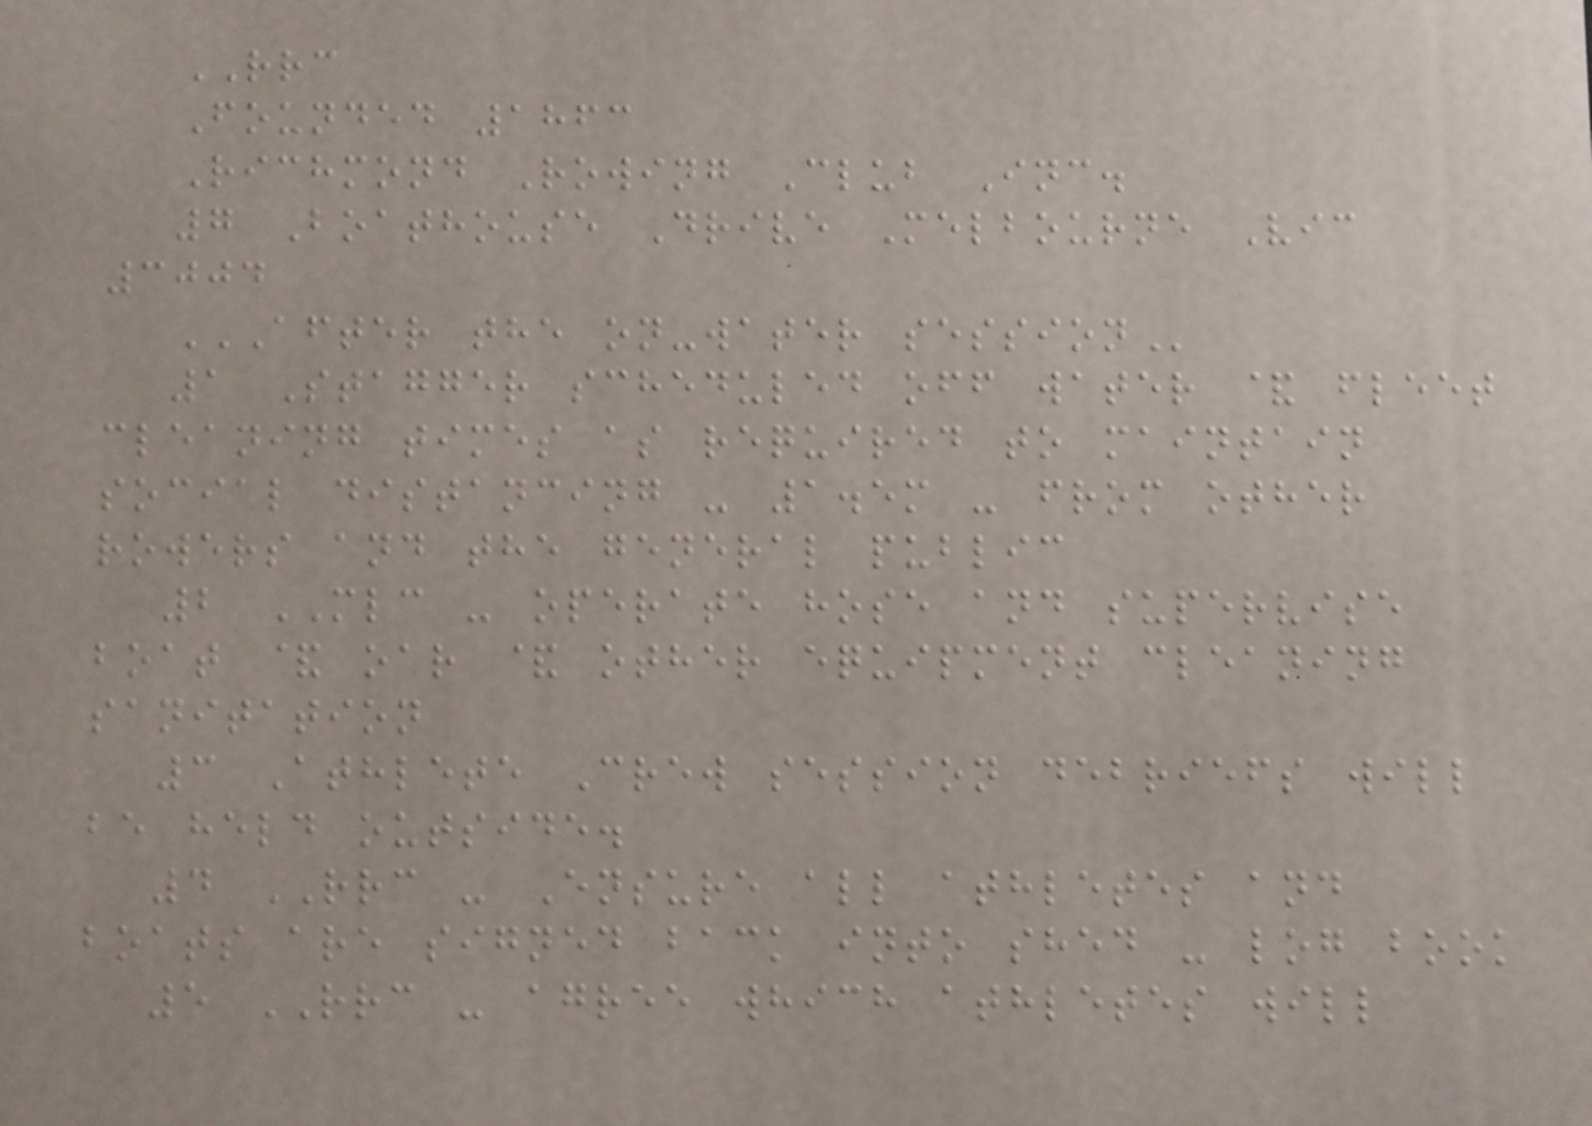RRC
Founded 1863
Richmond Rowing Club Inc.
7 Boathouse Drive Melbourne Vic
3004
AFTER THE ON-WATER SESSION
1 Stagger scheduled off water & fleet
cleaning times as required to maintain
social distancing - 1.5m - from other
rowers and the general public
2 MLC - operate hose and supervise
boat & oar & other equipment cleaning
sanitation
3 Athlete Crew session debriefs will
be held outside.
4 RRC - Ensure all athletes and
boats are signed back into shed - log book
5 RRC - agree which athletes will
